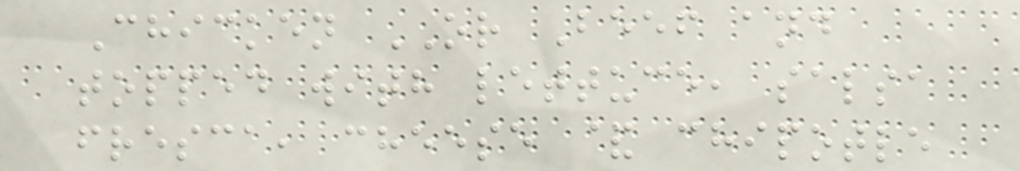Chicken OR Beef and
topped with lettuce, salsa
fresca, cheese & chipotle
